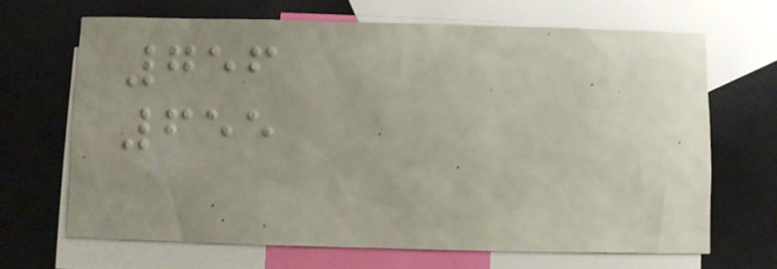756
655
